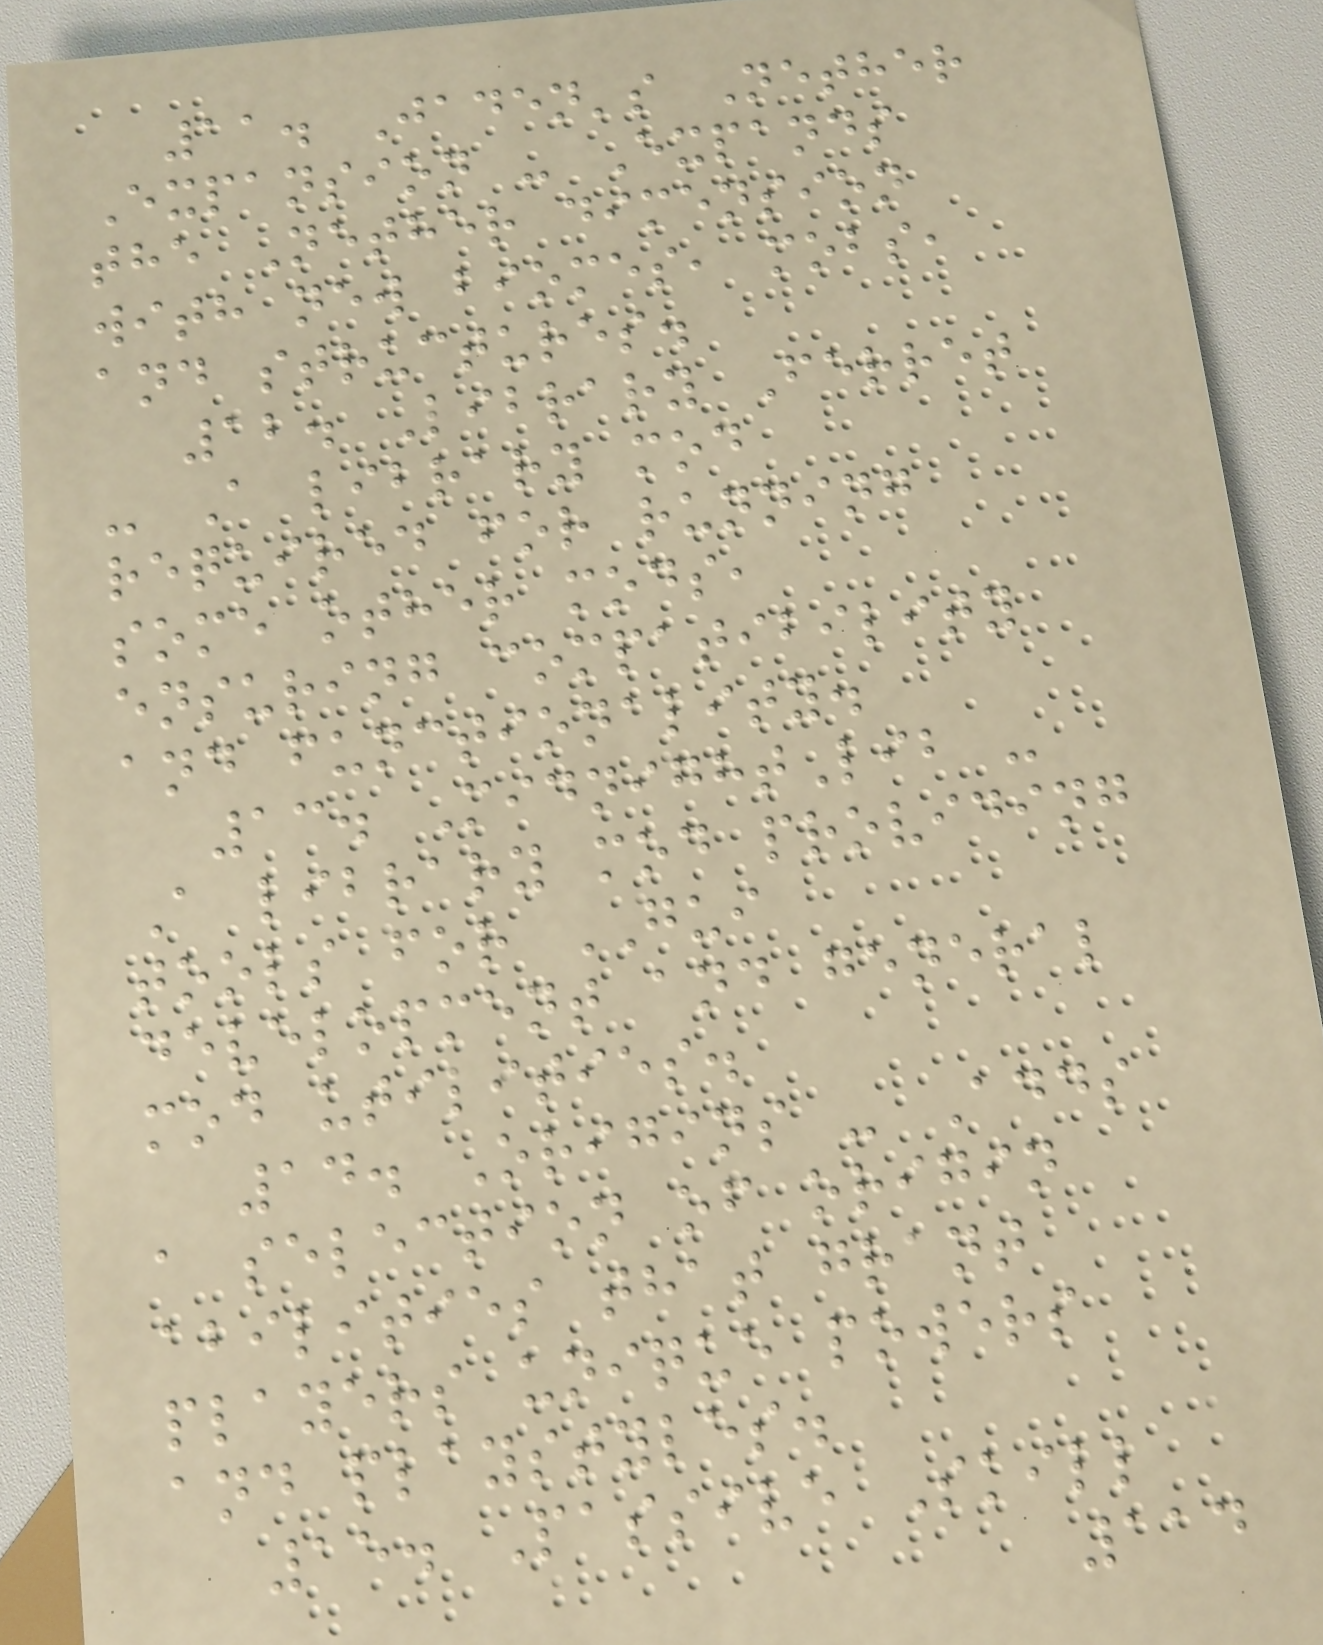11. Jaden's Nether
Expansion - Expands
the Nether dimension
with new biomes, mobs,
and structures.
12. Library Ferret
- A library mod
required for running
some other mods,
ensuring compatibility
and functionality.
13. MidnightLib -
A library mod providing
tools for GUI
development and general
mod utilities.
14. Origins - Adds
a selection of origin
abilities that grant
players unique powers
and playstyles.
15. Passive Skill
114
